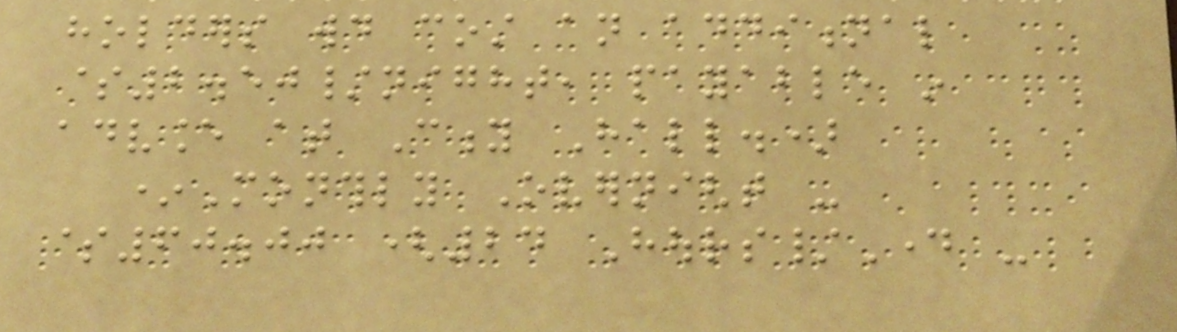holders would cost an additional
$2.50/night, payable in
advance at City Hall.)
*Monthly Overnight -
$60.00 (24 Hours/Day -
